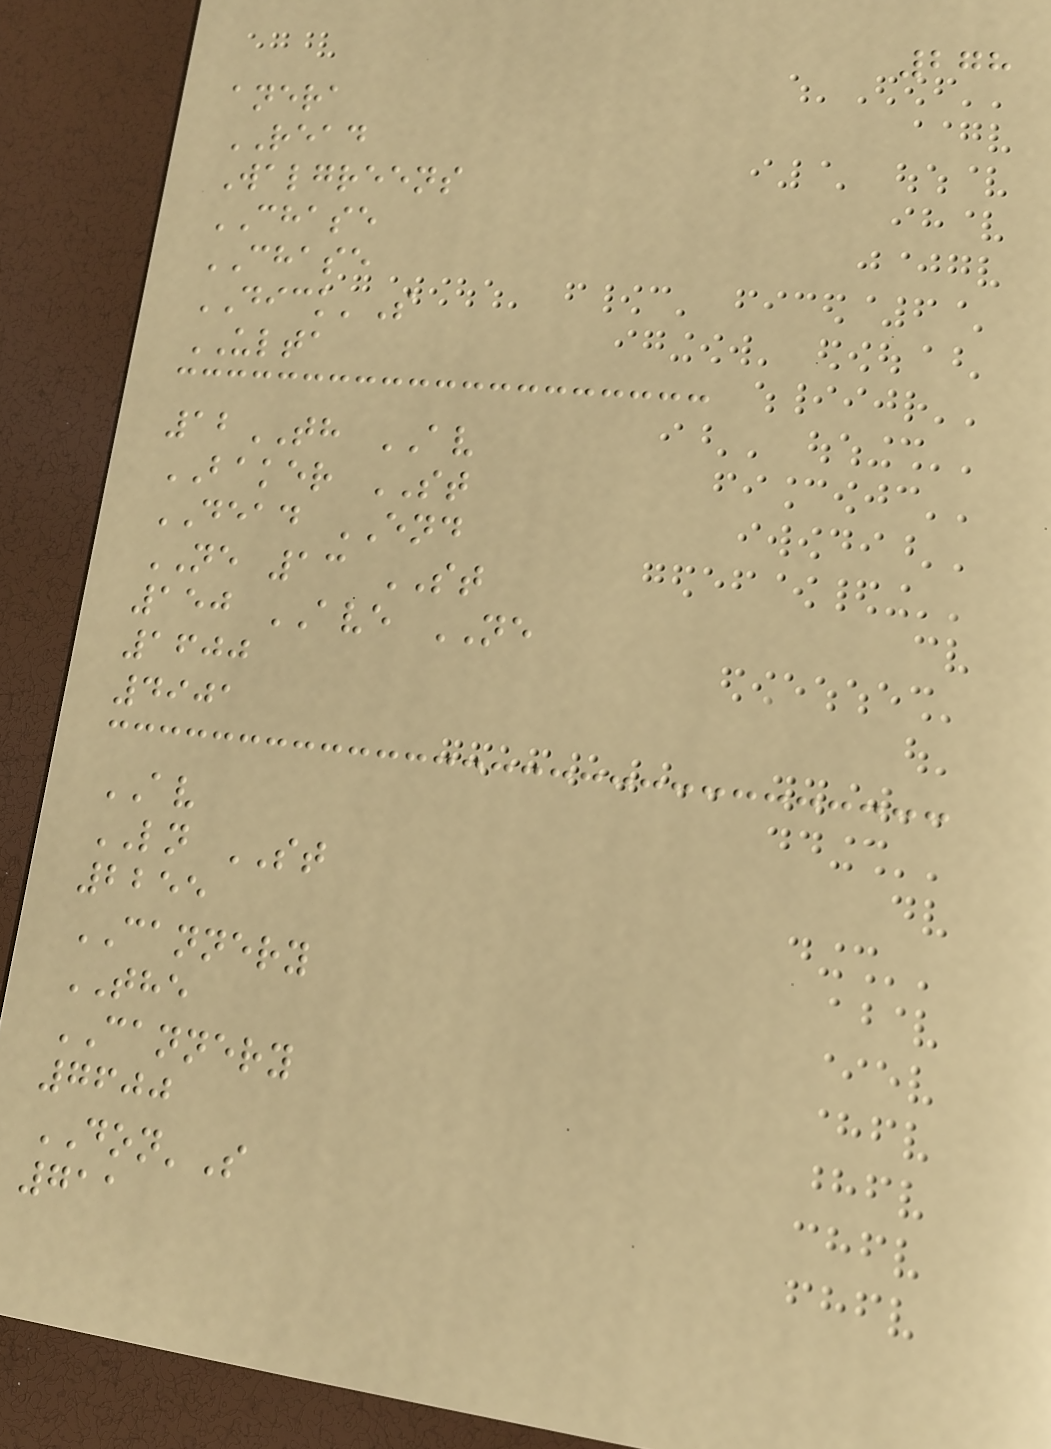278
anera
READ
Walgreens
CHASE
CHASE
DICK'S
ULTA
12TH AV
BAKER ST
DEAD END
NE 13 ST
150 AVE NE
1600
4901
AV
LN ST
2255
CANNERY
THE
CANNERY
7600
DON'S
711
